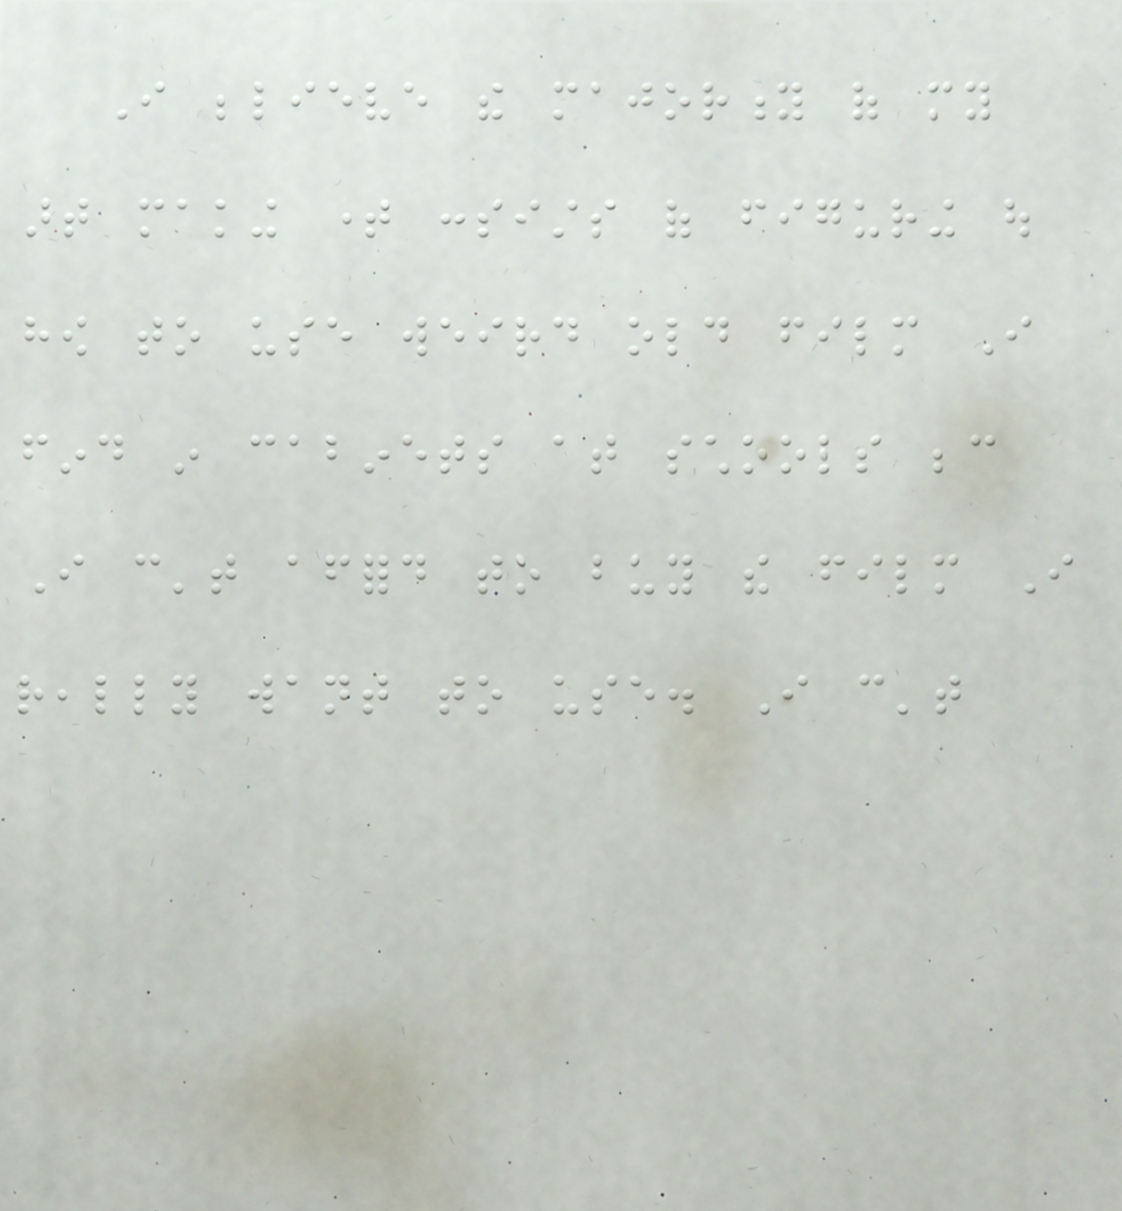I believe the majority of my
art making time consists of figuring out
how to use weird old film I
find in cabinets at schools because
I can't afford to buy the film I
really want to use. I can't
